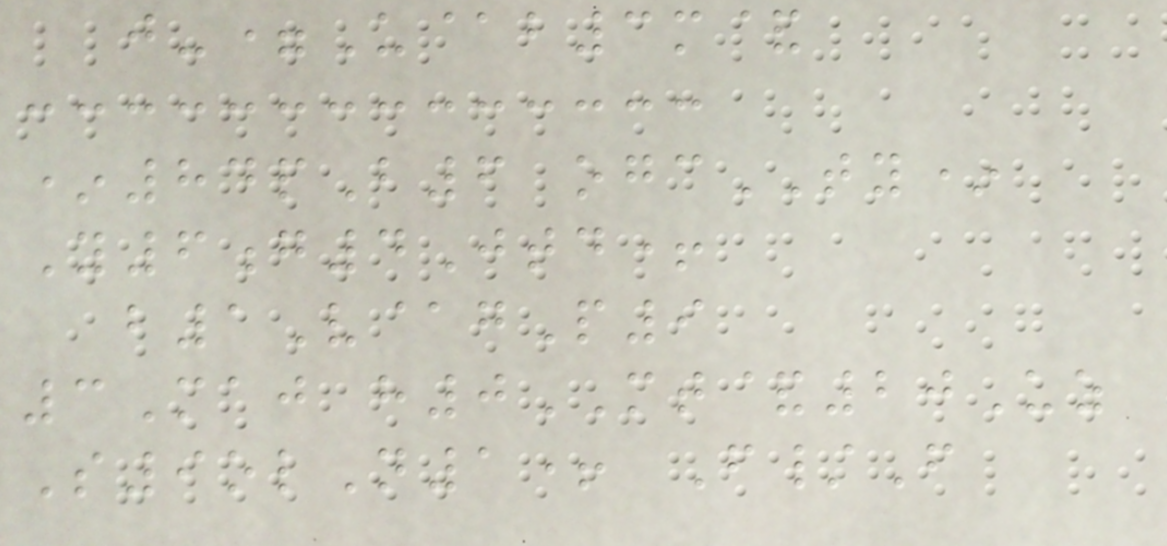j-=U@b3m&
*84pB6 ogcTY*
Y6g4Jtd+
b1V@gP9
3Maj h0MT&20Uz
S9olN1+ F/F
